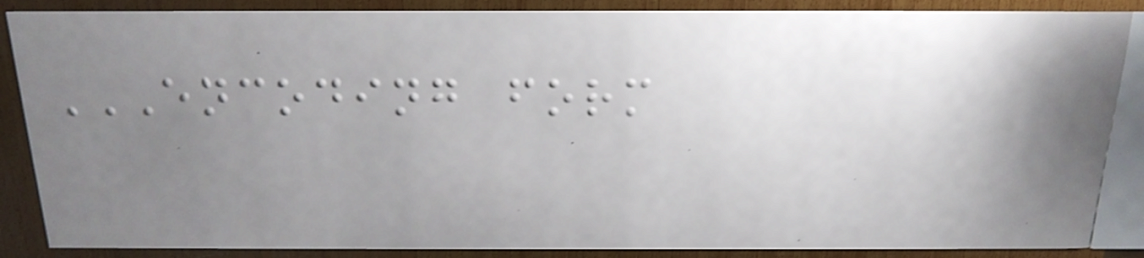ENCODING FORM
